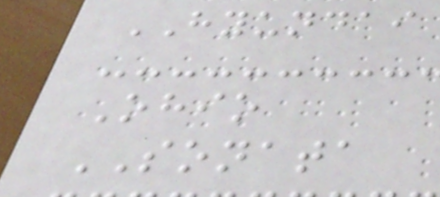HYUNDAI
Ohio
SONATA
